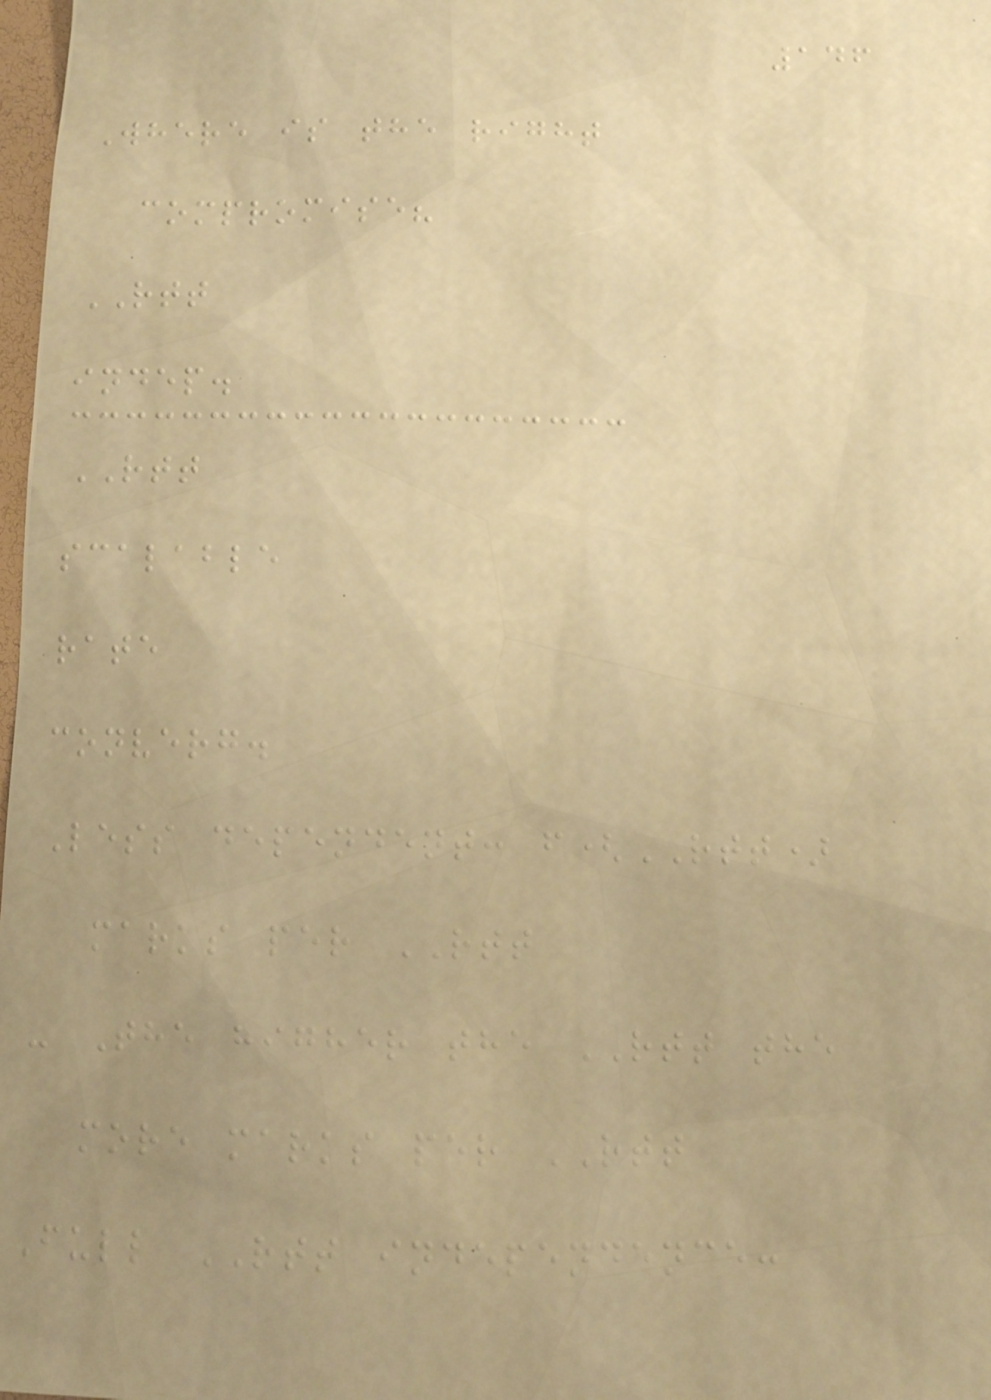146
Where is the right
compromise?
RTT
indep.
RTT
scalable
rate
converg.
Less dependent: f(RTT)
marks per RTT
- The higher the RTT the
more marks per RTT
Full RTT independence:
